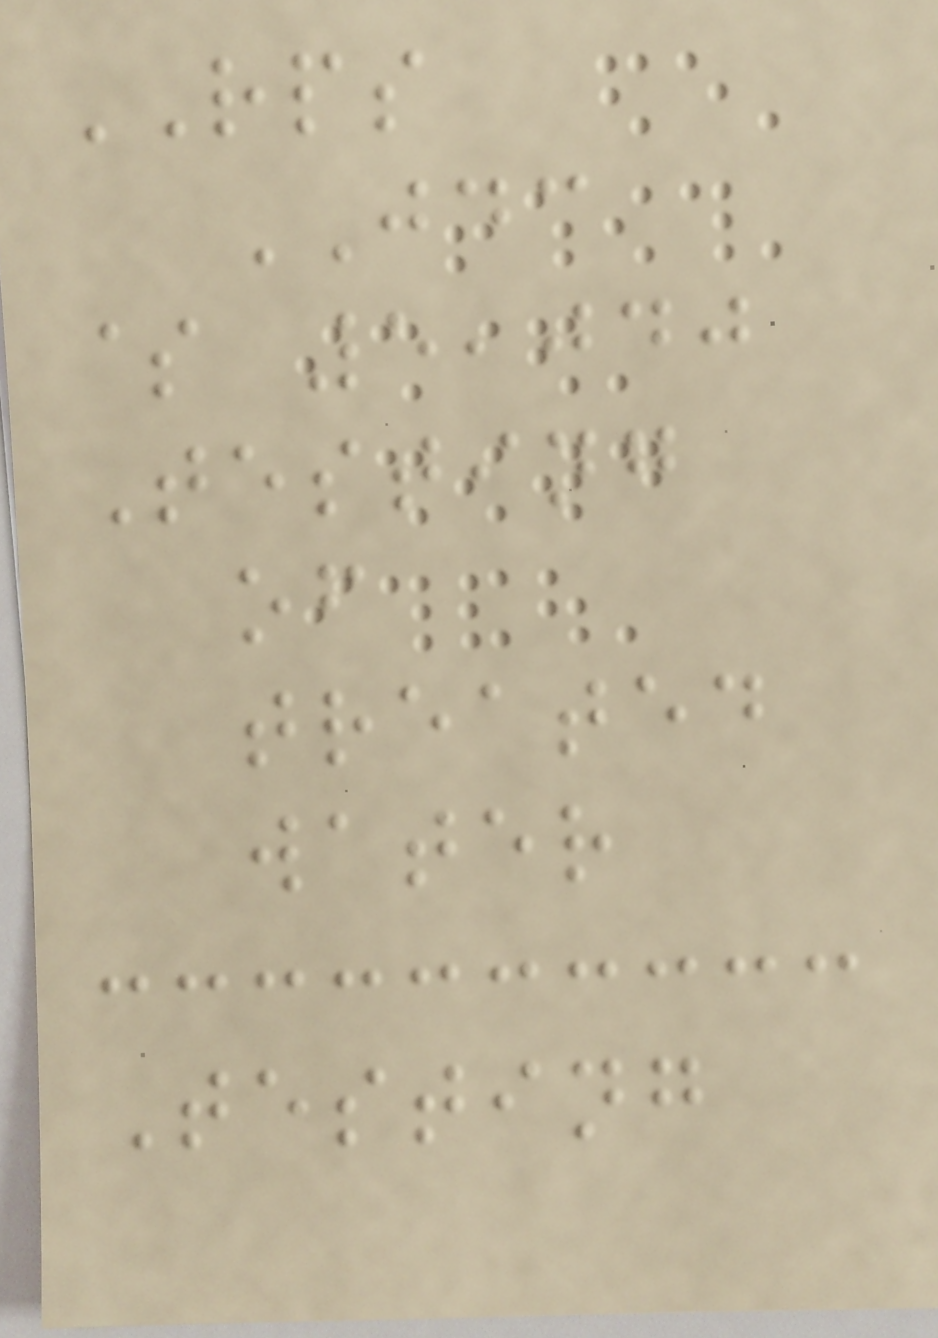RPS
JDC
$ 5,040
Testing
of
treated
water
Testing
